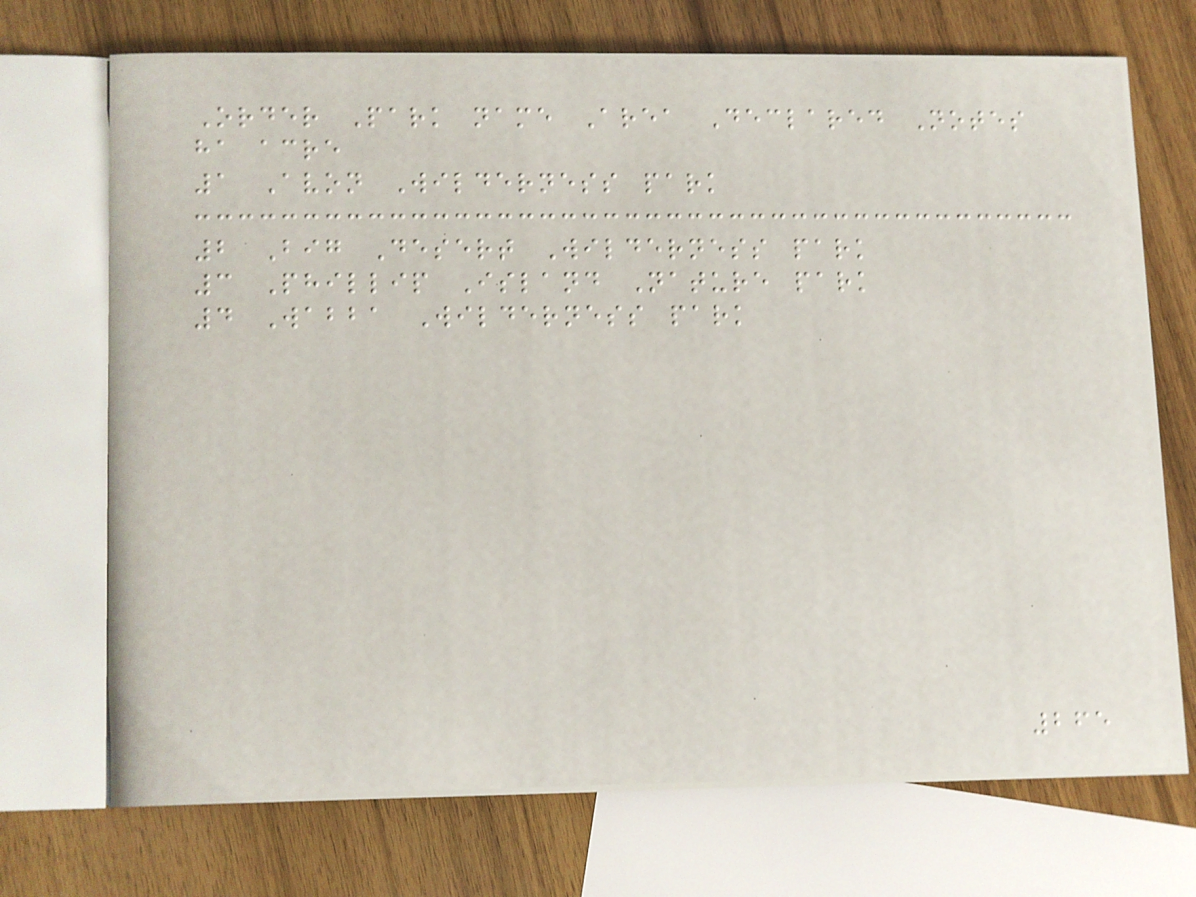Order Park name Area Declared Notes
ha acre
1 Avon Wilderness park
2 Big Desert Wilderness park
3 Phillip Island Nature park
4 Wabba Wilderness park
265
